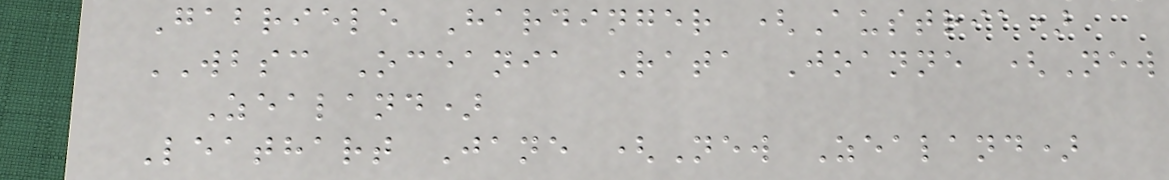Gabriele Hardinger (Austria)
WBSC Oceania Rata Joanne (New
Zealand)
Leathart Jane (New Zealand)
